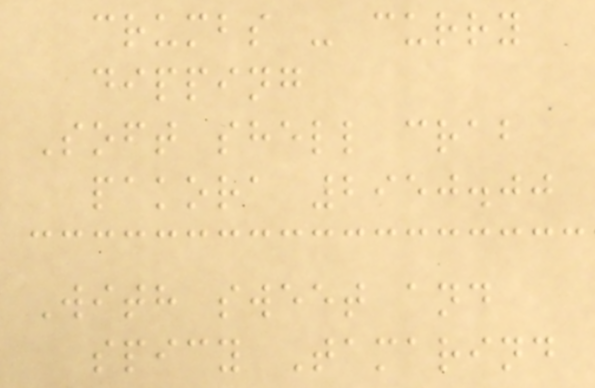crumbs - curry
dipping
Soft shell crab
pakora 2950.00
With sweet and
spicy Tamarind
